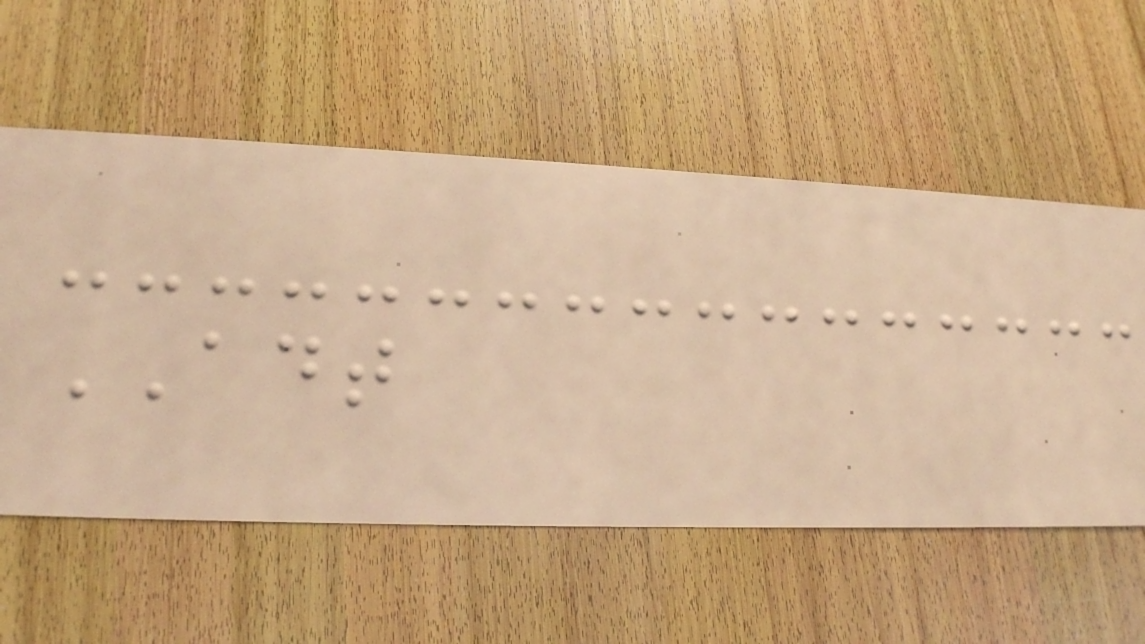ADT
